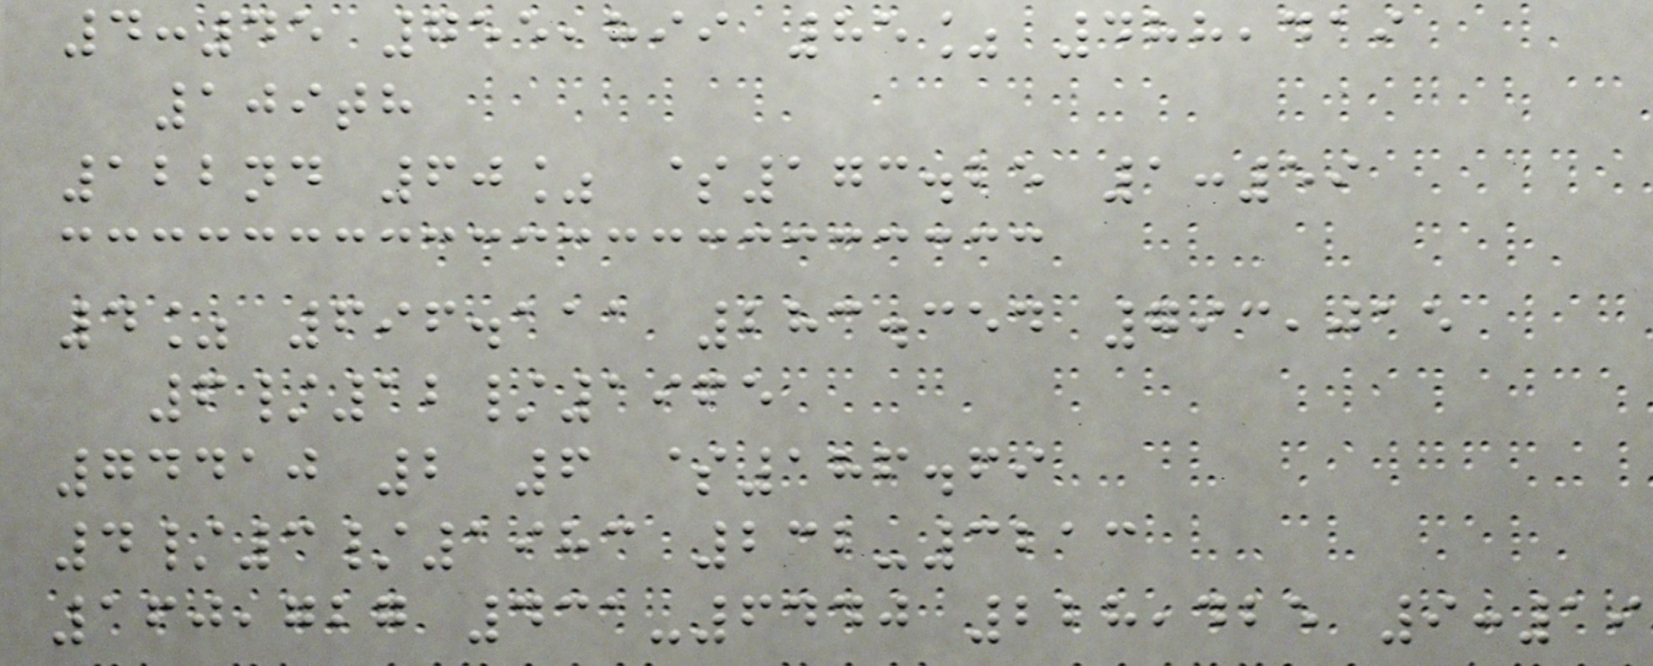4:45 755,899 85% 488,419
109th
122nd 60% $173.25 1:59
4% 696.111 283.354 793,015
6/12/1965
74410 2 6 $186.69
4/3/1983 232-3213
160,727 431-6440 228,425 9:19
